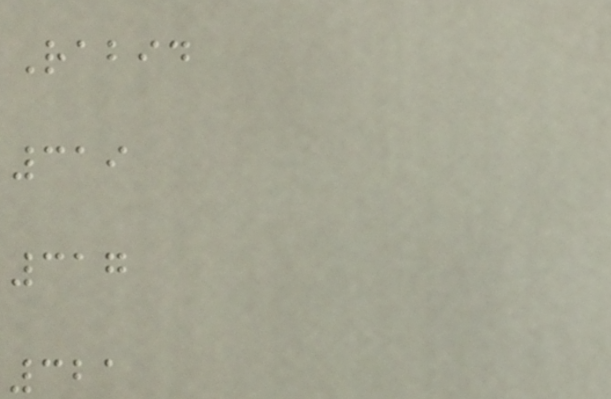Rabid
319
317
321
